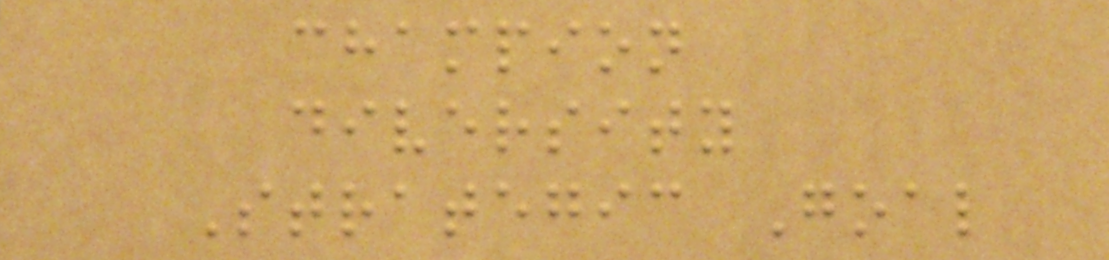champion
diversity
Strategic Goal
